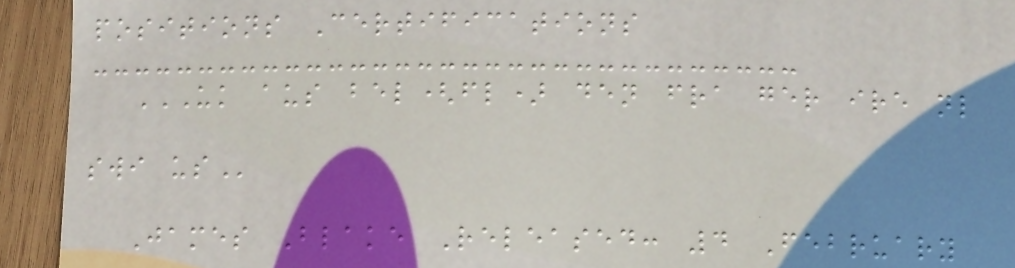positions Certifications
UK AUS BEL(FL) DEN FRA GER IRE NL
SWI US
James Blake Released: 4 February
